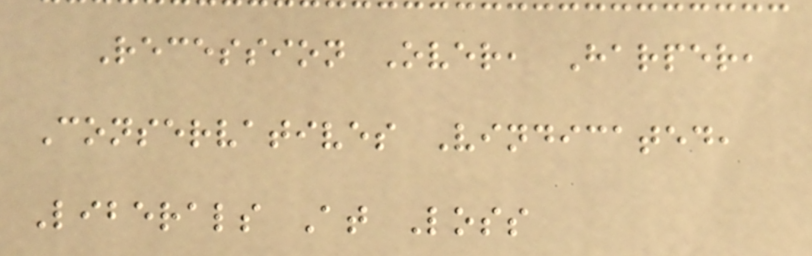Recession Over, Harper,
Conservatives Vindicated,
Liberals At Loss
